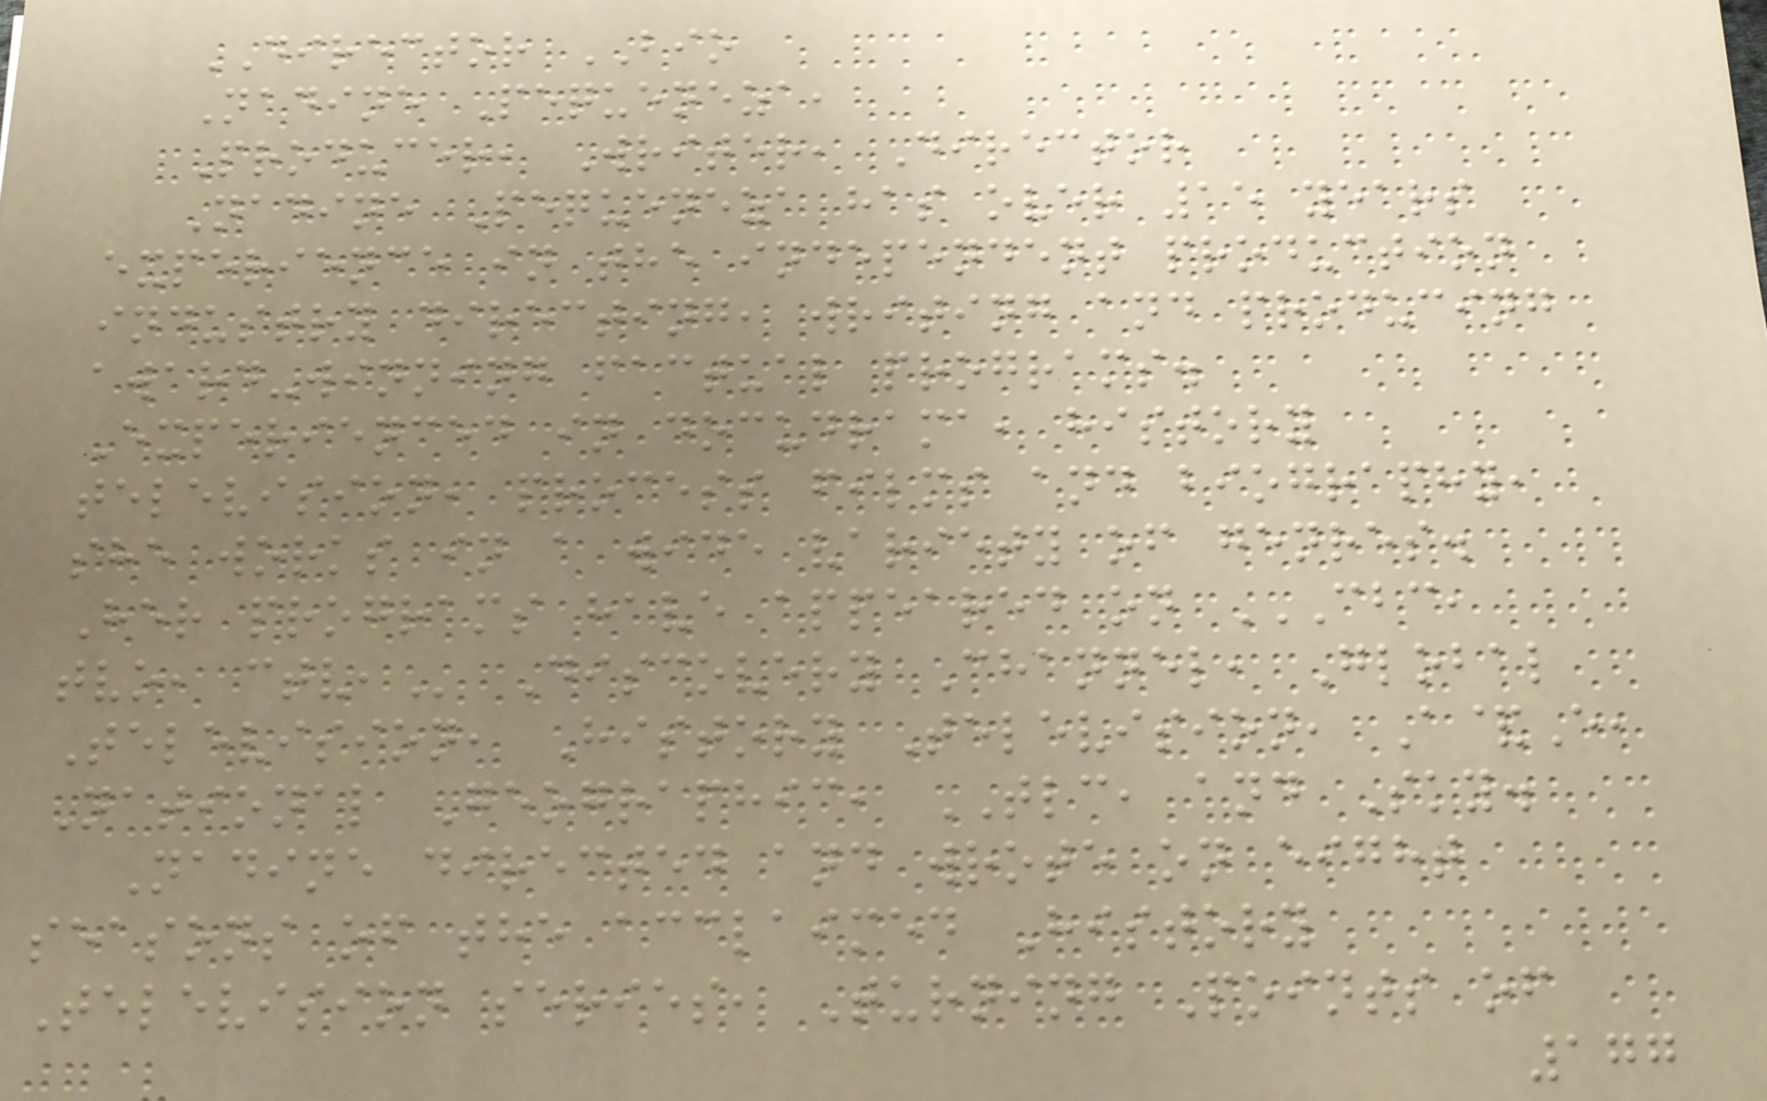DIRECTOR BIO
Nadine Pequeneza,
Producer, Writer, Director
Nadine Pequeneza has over 15 years
experience in the independent production
industry directing, writing and producing
award-winning factual programs.
Experienced in docudrama, history
television, process films and biography,
she works in a wide variety of genres.
Her programs have appeared on CBC,
TVO, CTV, Discovery Channel, Global
Television, History Television, A&E,
National Geographic, TLC, and Sky.
Nadine directed and wrote on eight
seasons of the acclaimed History
Television series, Turning Points of
177
